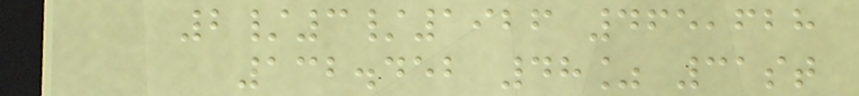2/3/1926 465,628
132.452 48% 31st
